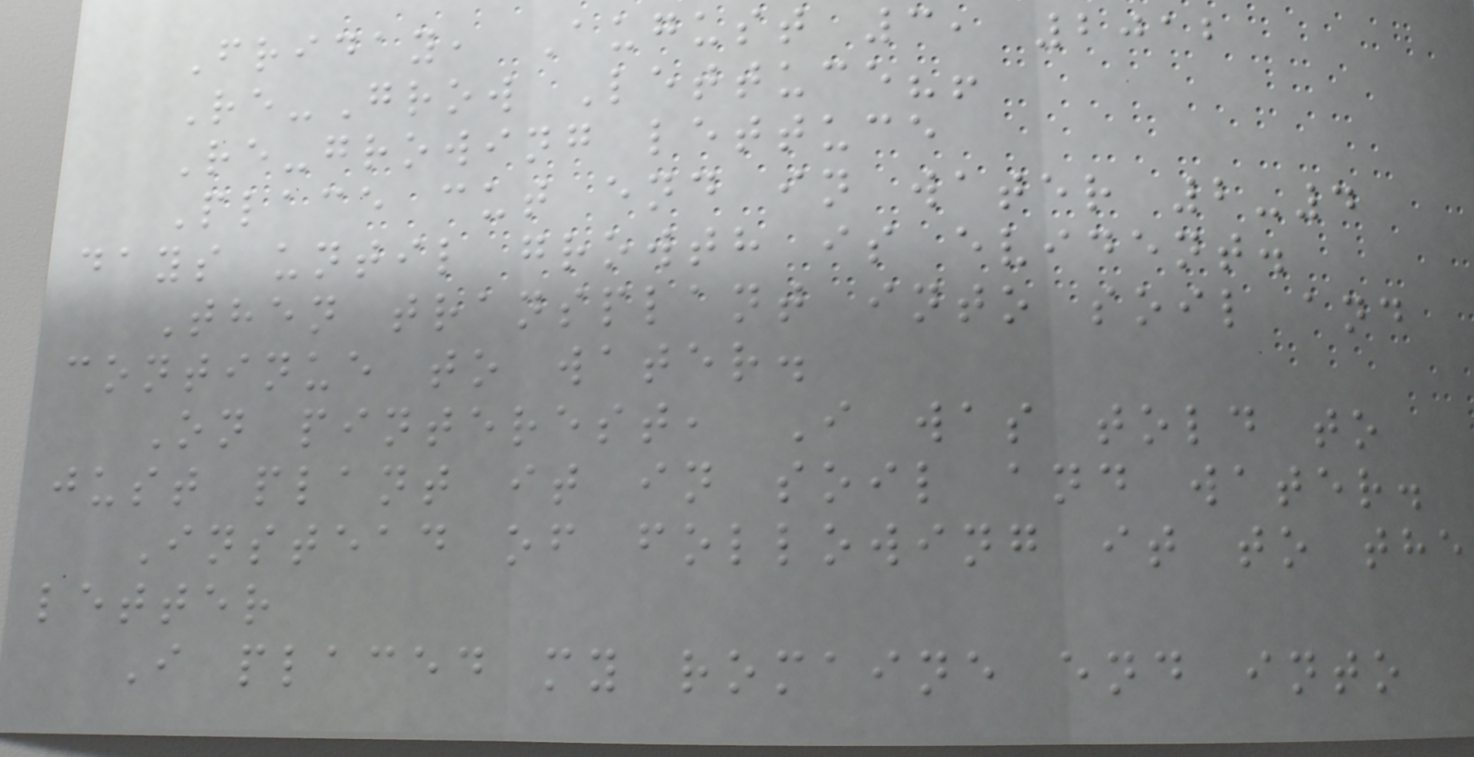Friday, August 3, 2012
Re-Grow Lettuce?!
Re-growing lettuce
Place cut end in water 2-4
days until growth is evident.
Then transplant into soil and
continue to water.
On pinterest, I was told to
just plant it in soil and water.
Instead of following it to the
letter
I placed my romaine end into
